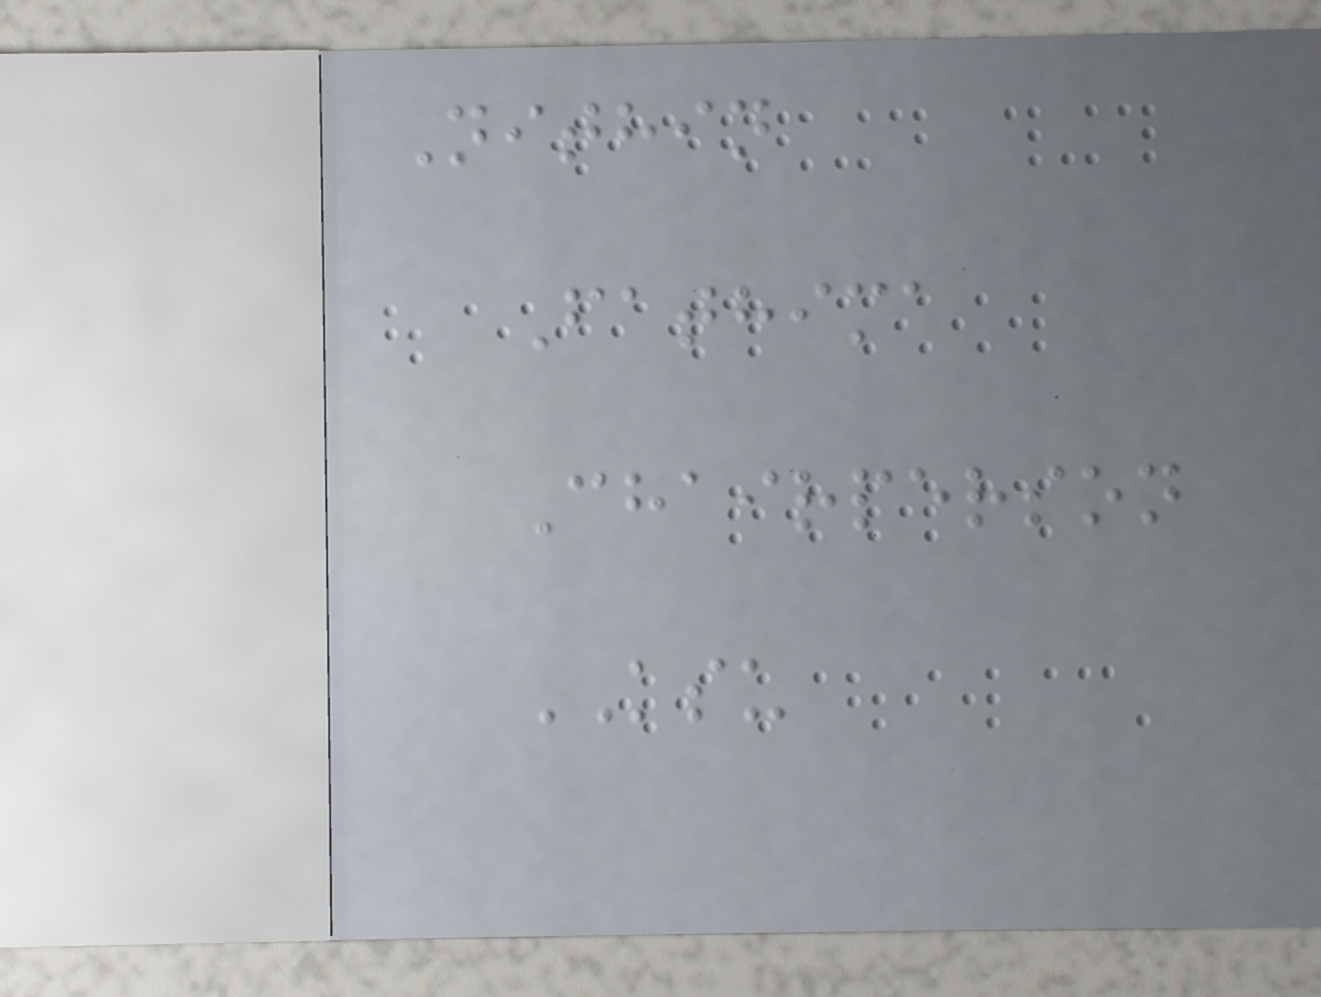Nithin
Fathima
Chairperson
KSU
